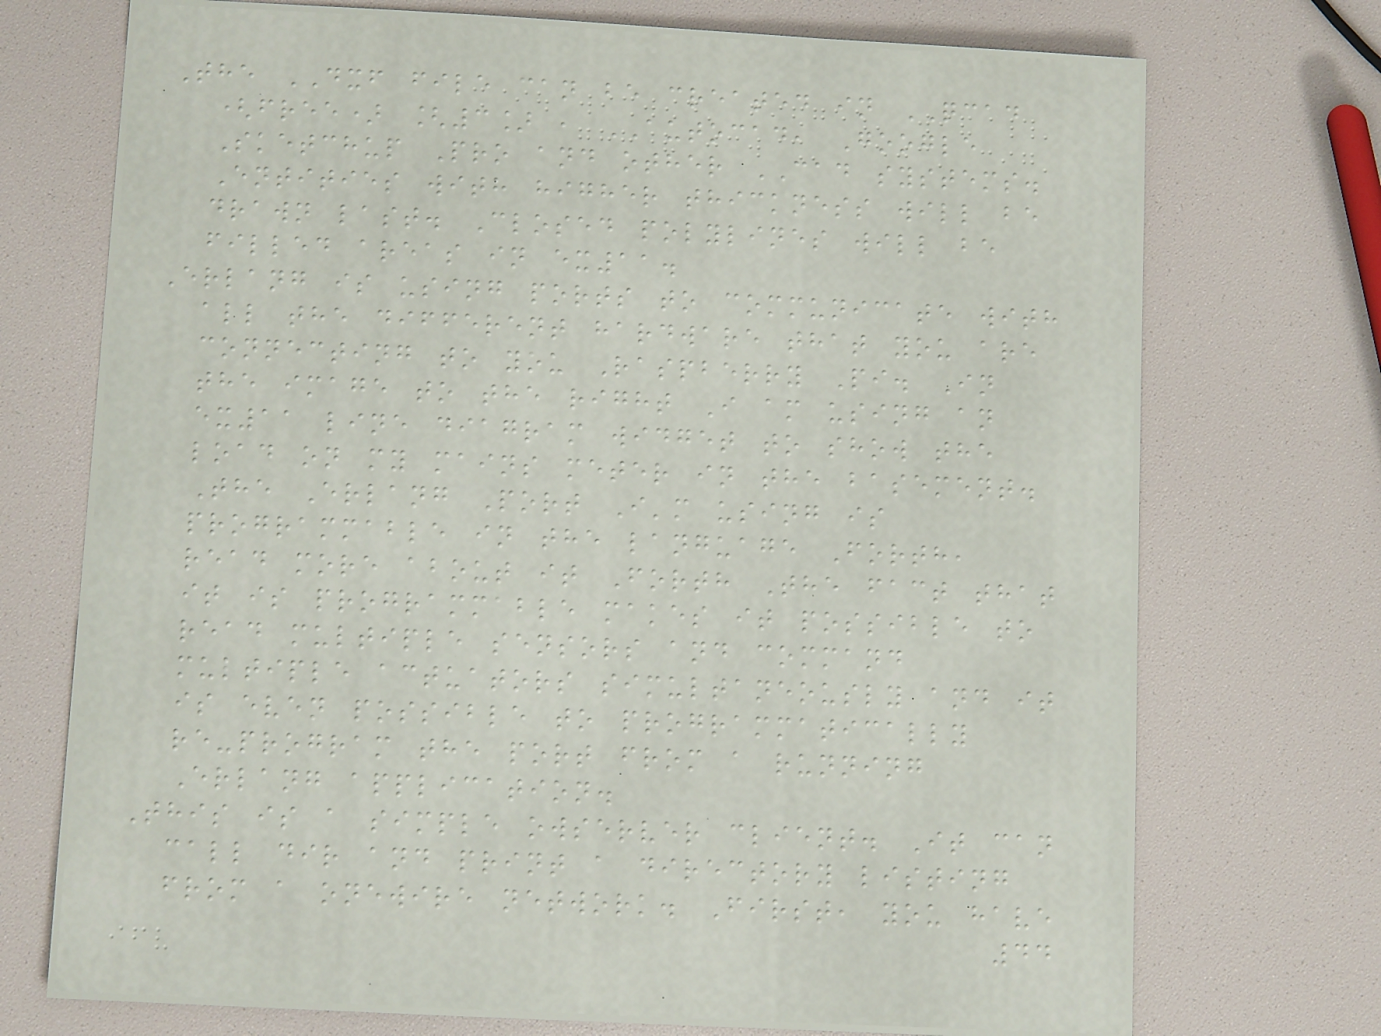The DXF file can be created in QCAD
(free) [3] , AUTOCAD, Google
Sketchup Pro and other CAD systems.
Entities with higher thickness will be
drawn last. Closed polylines will be
filled areas in ex11.
Erlang is using ports to communicate with
all the different hardware that you are
connecting to you Raspberry Pi. In
the image to the right I am using an
ex11 line diagram widget to show the
load on my mains meter in the basement.
The Erlang Port I'm using is
programmable in the language Forth,
read more about it Forth The fact that
it is programmable makes it possible to
read multiple sensors and command
multiple actuators simultaneously and it
is even possible to programmatically
re-program the port from a running
Erlang application.
This is a simple owserver client. It can
call dir and print a directory listing
from a onewire network. First, you have
44
